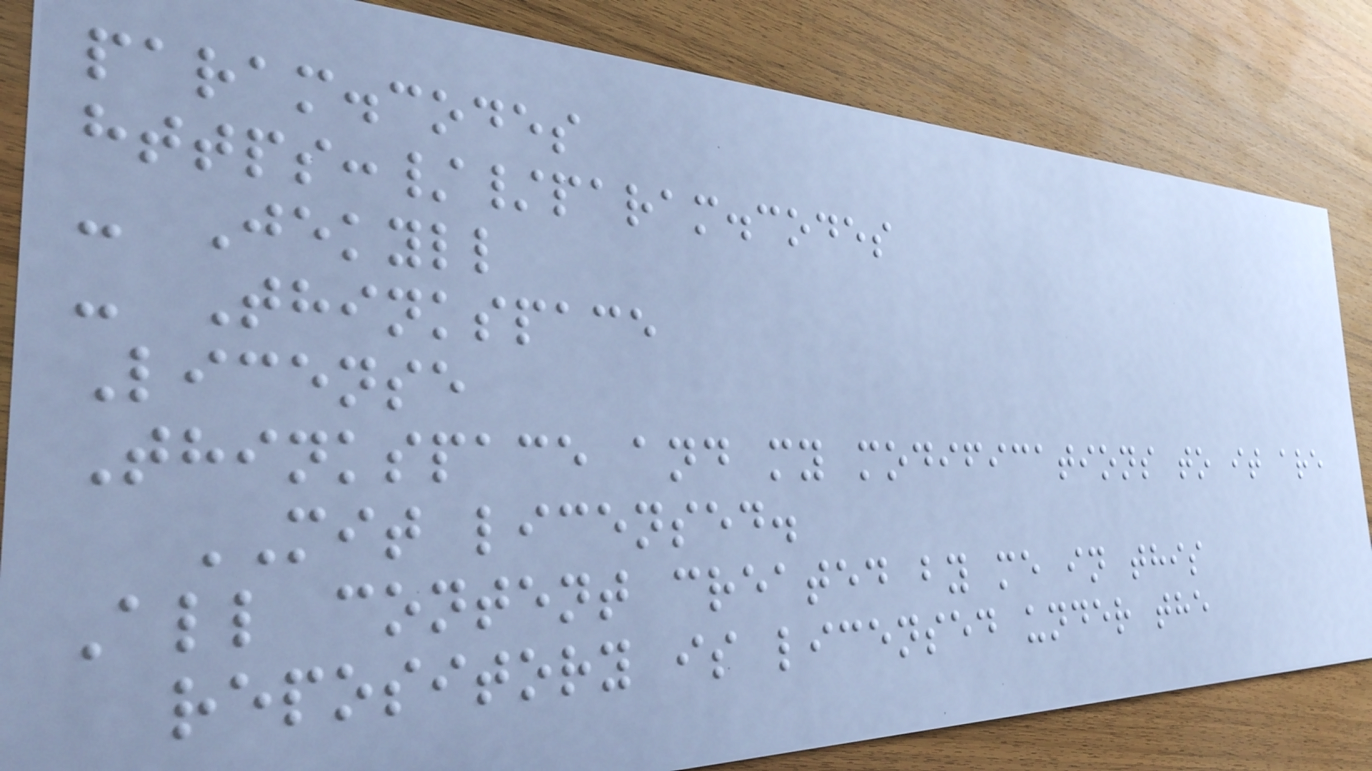param.codes
https://param.codes
- Jekyll
- Thinkspace
License
Thinkspace and my modifications to it are
MIT licensed.
All content created by me in this
repository is licensed under the
